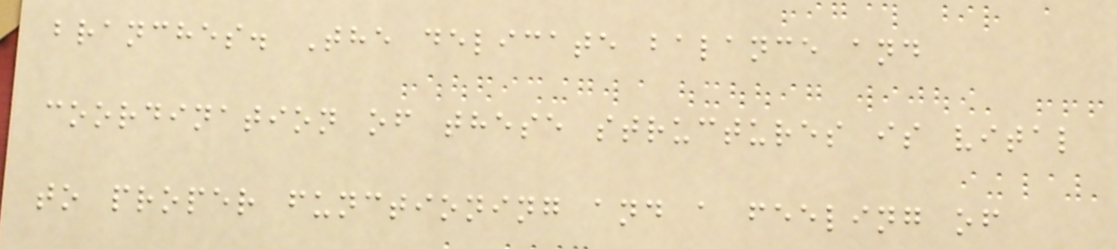branches. The delicate balance and
coordination of these structures is vital
to proper functioning and a feeling of
